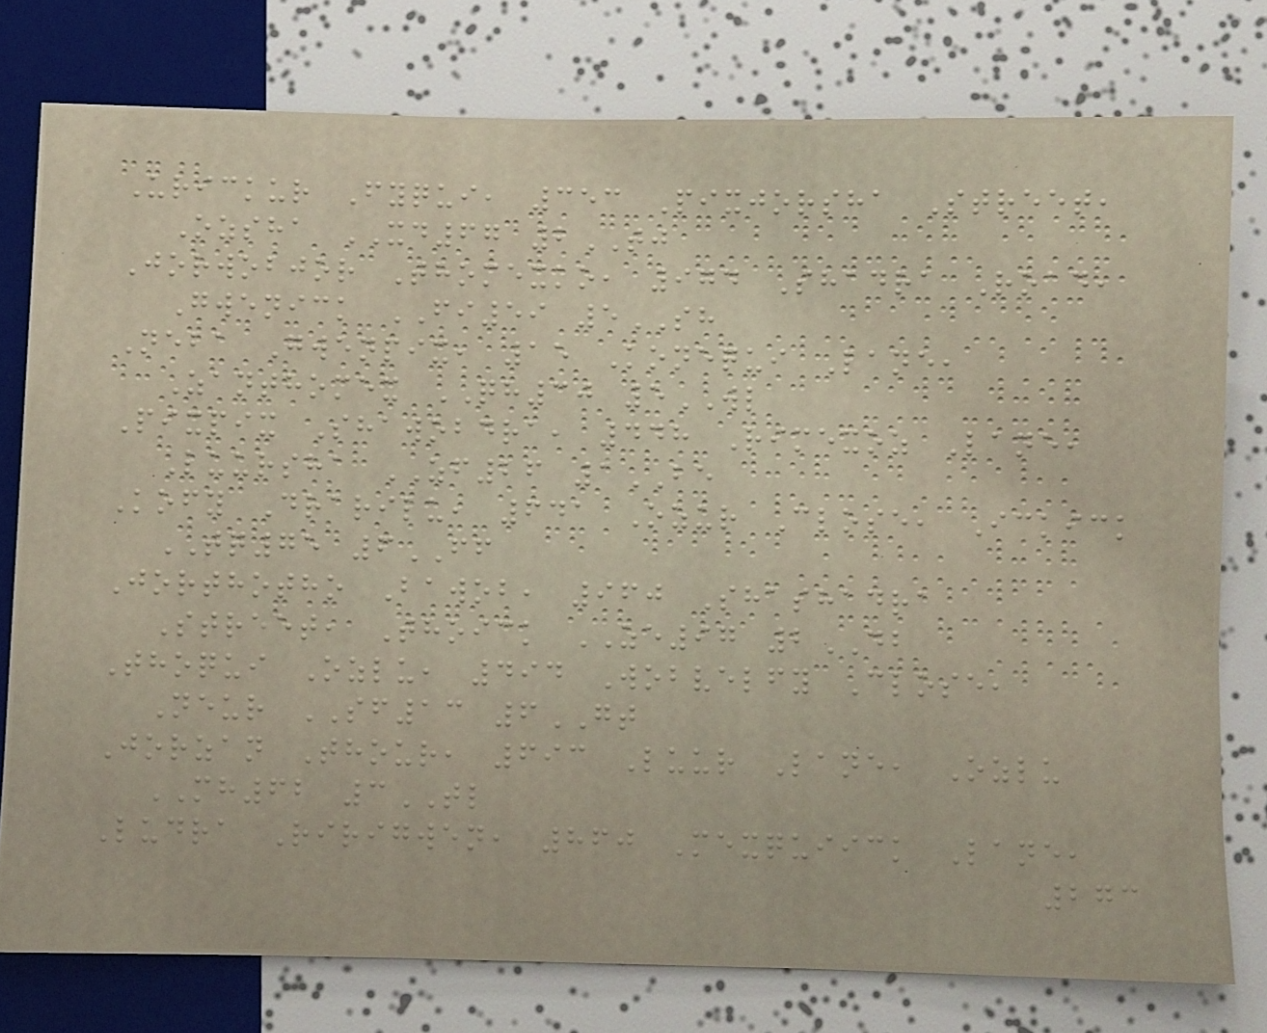Urickur Fyqui, 353 Pixjorsha Street,
Ozsha XD67 2TJ
Jorwobjor Thomexko, 974 Shadra Road,
Gwenick FI59 5SH
Neba Gwenpix, 15 Konequi Lane,
Zanthomex QH30 5WL
Pixpix Shawobdra, 448 Rimexoz Lane,
Luursha ZF26 1BE
Kofy Drarilu, 641 Ozur Close, Ickick
TQ75 6FF
Jorthotho Bawob, 960 Shashadra
Street, Thoick ZE97 2DB
Thoqui Ozlu, 494 Wobvelfy Close,
Neur SF13 6GT
Jorzan Thour, 693 Luur Lane, Ozlu
MH62 3TL
Ludra Ririgwen, 860 Mexquiick Lane,
273
